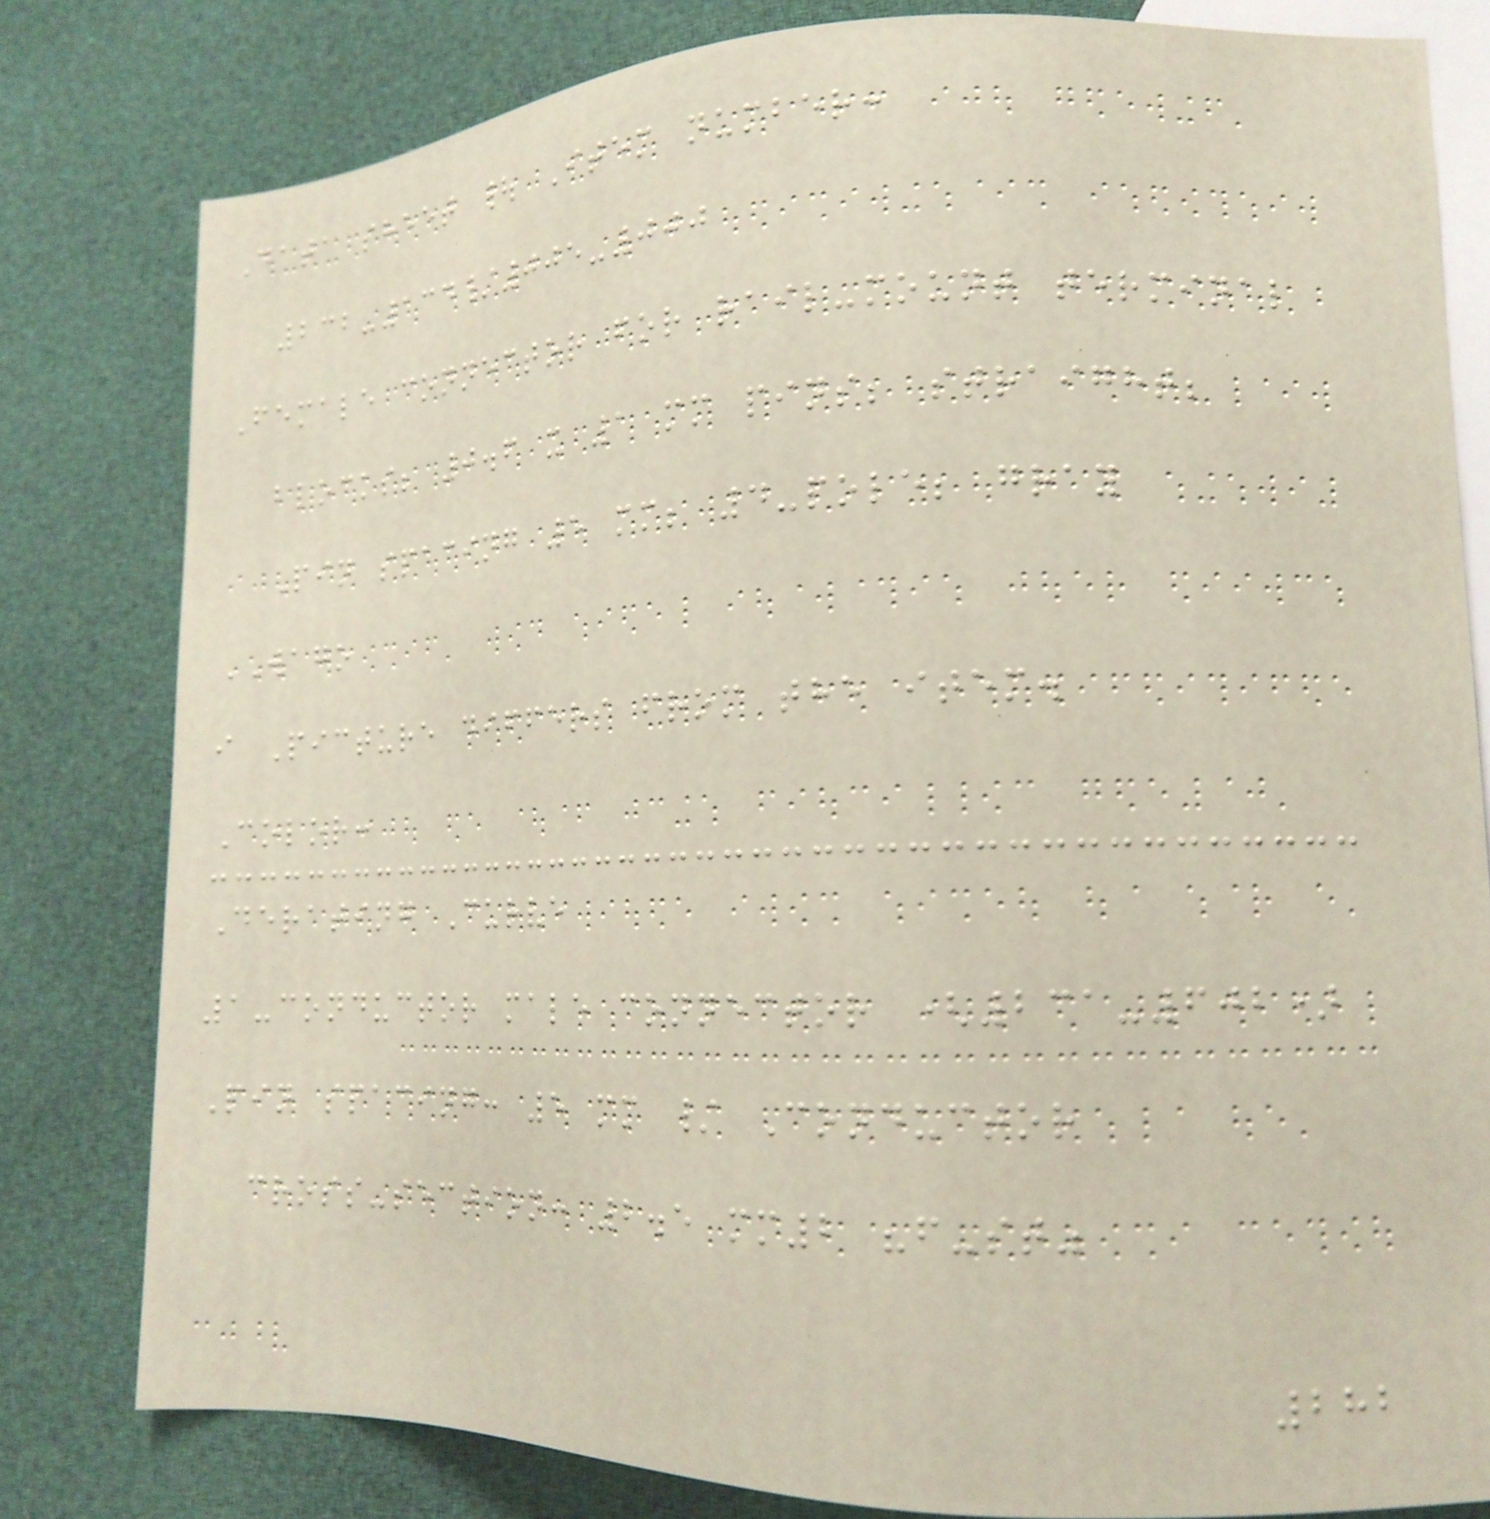Data sheet | Item number:
232-134/005-000
Female connector for rail-mount terminal
blocks; 0.6 x 1 mm pins; straight;
Pin spacing 5 mm; 4-pole; gray
WAGO
i Picture differs from the item.
Color:
Derating Curve
1-conductor male connector (231-602)
Pin spacing: 5 mm / Conductor
cross-section: 2.5 mm2 "f-st"
282
